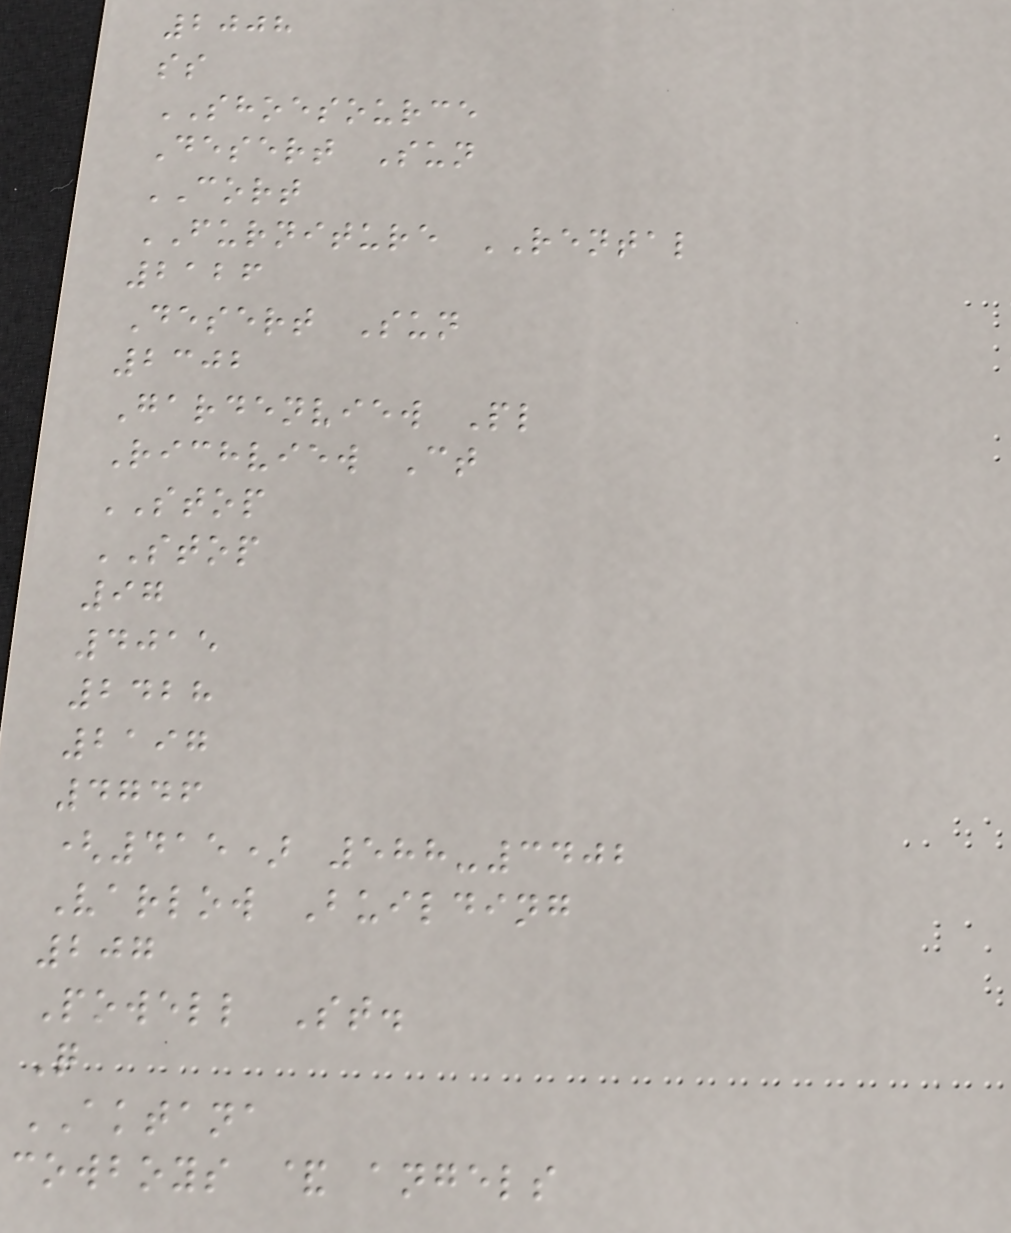2008
ss
SHOESOURCE
Desert Sun
CORT
FURNITURE RENTAL
2126
Desert Sun
2302
Gardenview Pl
Richview Ct
STOP
STOP
97
4015
2428
2197
4746
(415) 588-3402
Varlow Building
207
Powell St.
Q
AKTANA
cowboys & angels
